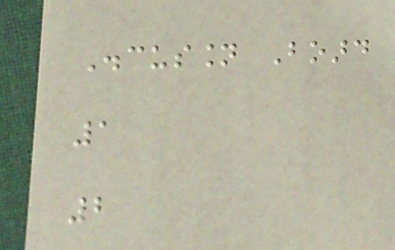Discussion Board
1
2
